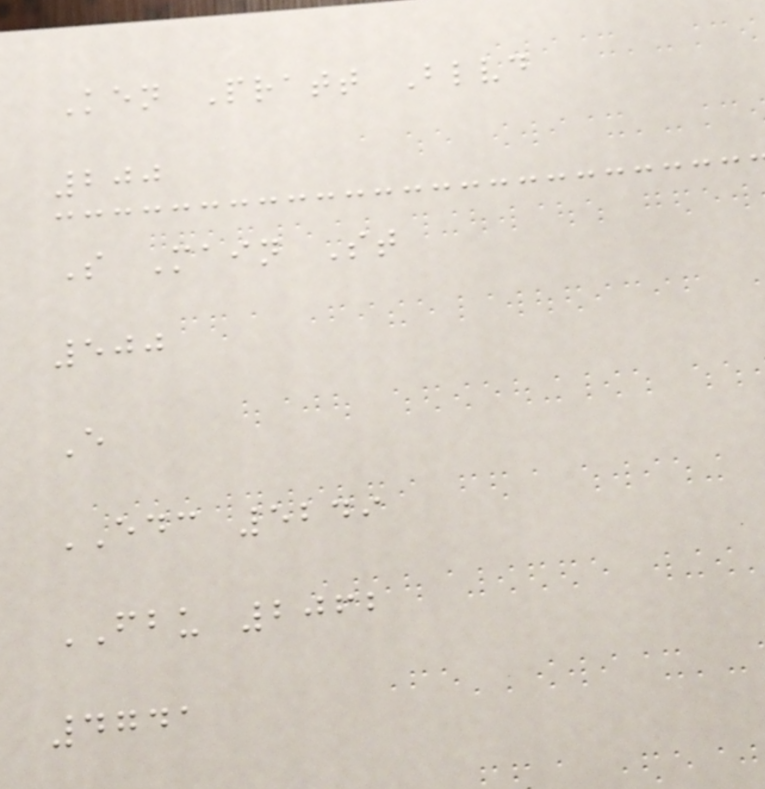Ken Pratt Blvd
200
S Main St
500
E
EDC 5249
FBU 2062
4741
